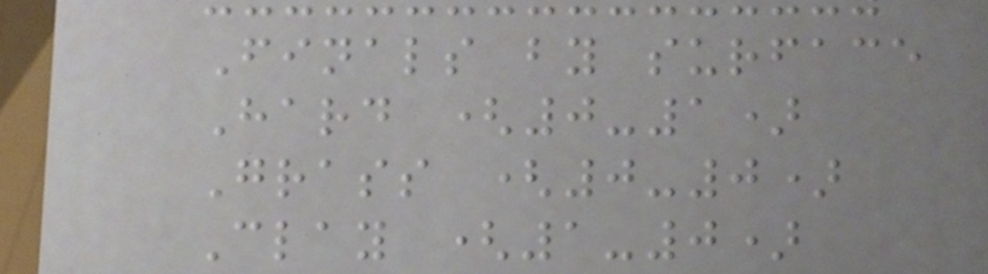Finals by surface
Hard (0-1)
Grass (0-0)
Clay (1-0)
